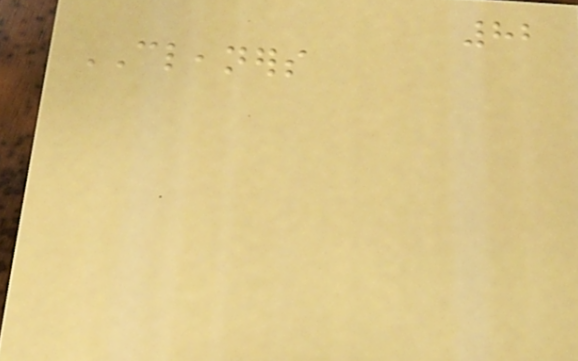82
CLEANERS
